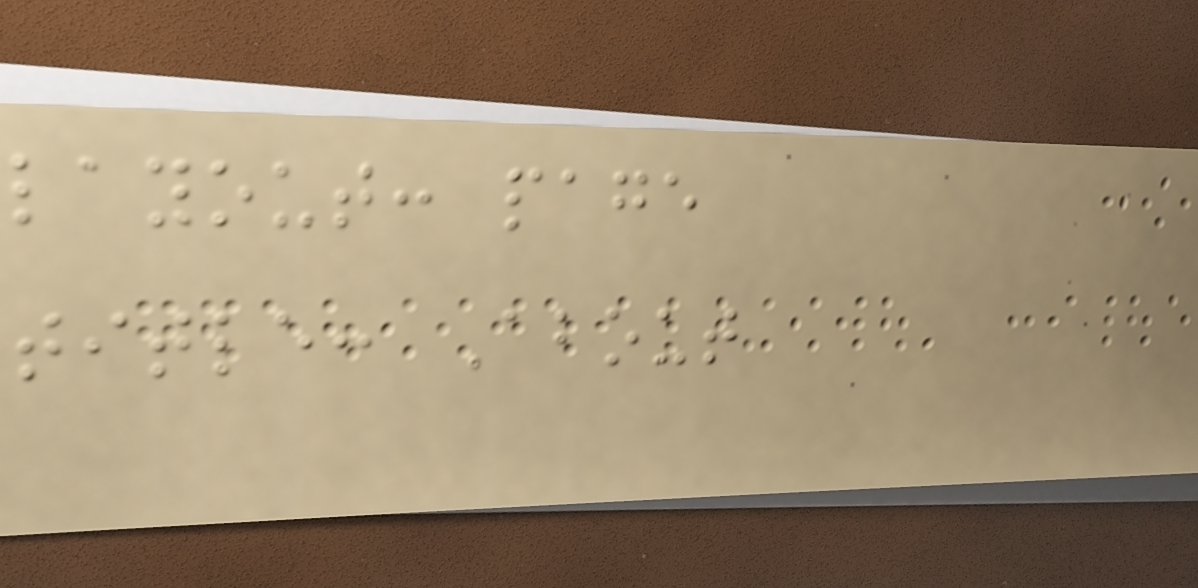layout: page
title: About
